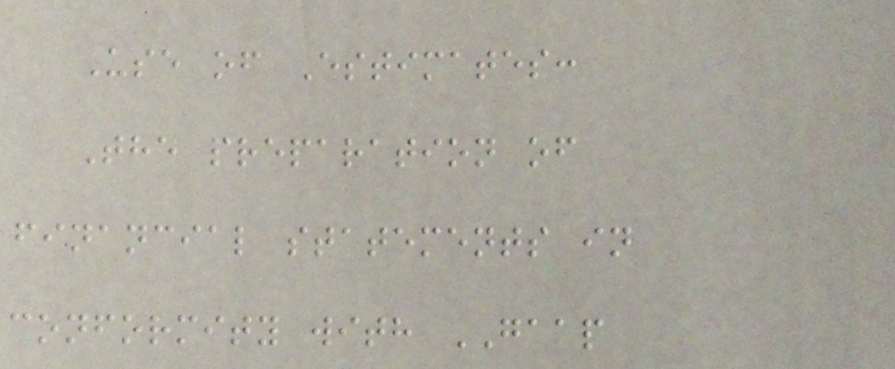Use of Estimates:
The preparation of
financial statements in
conformity with GAAP
